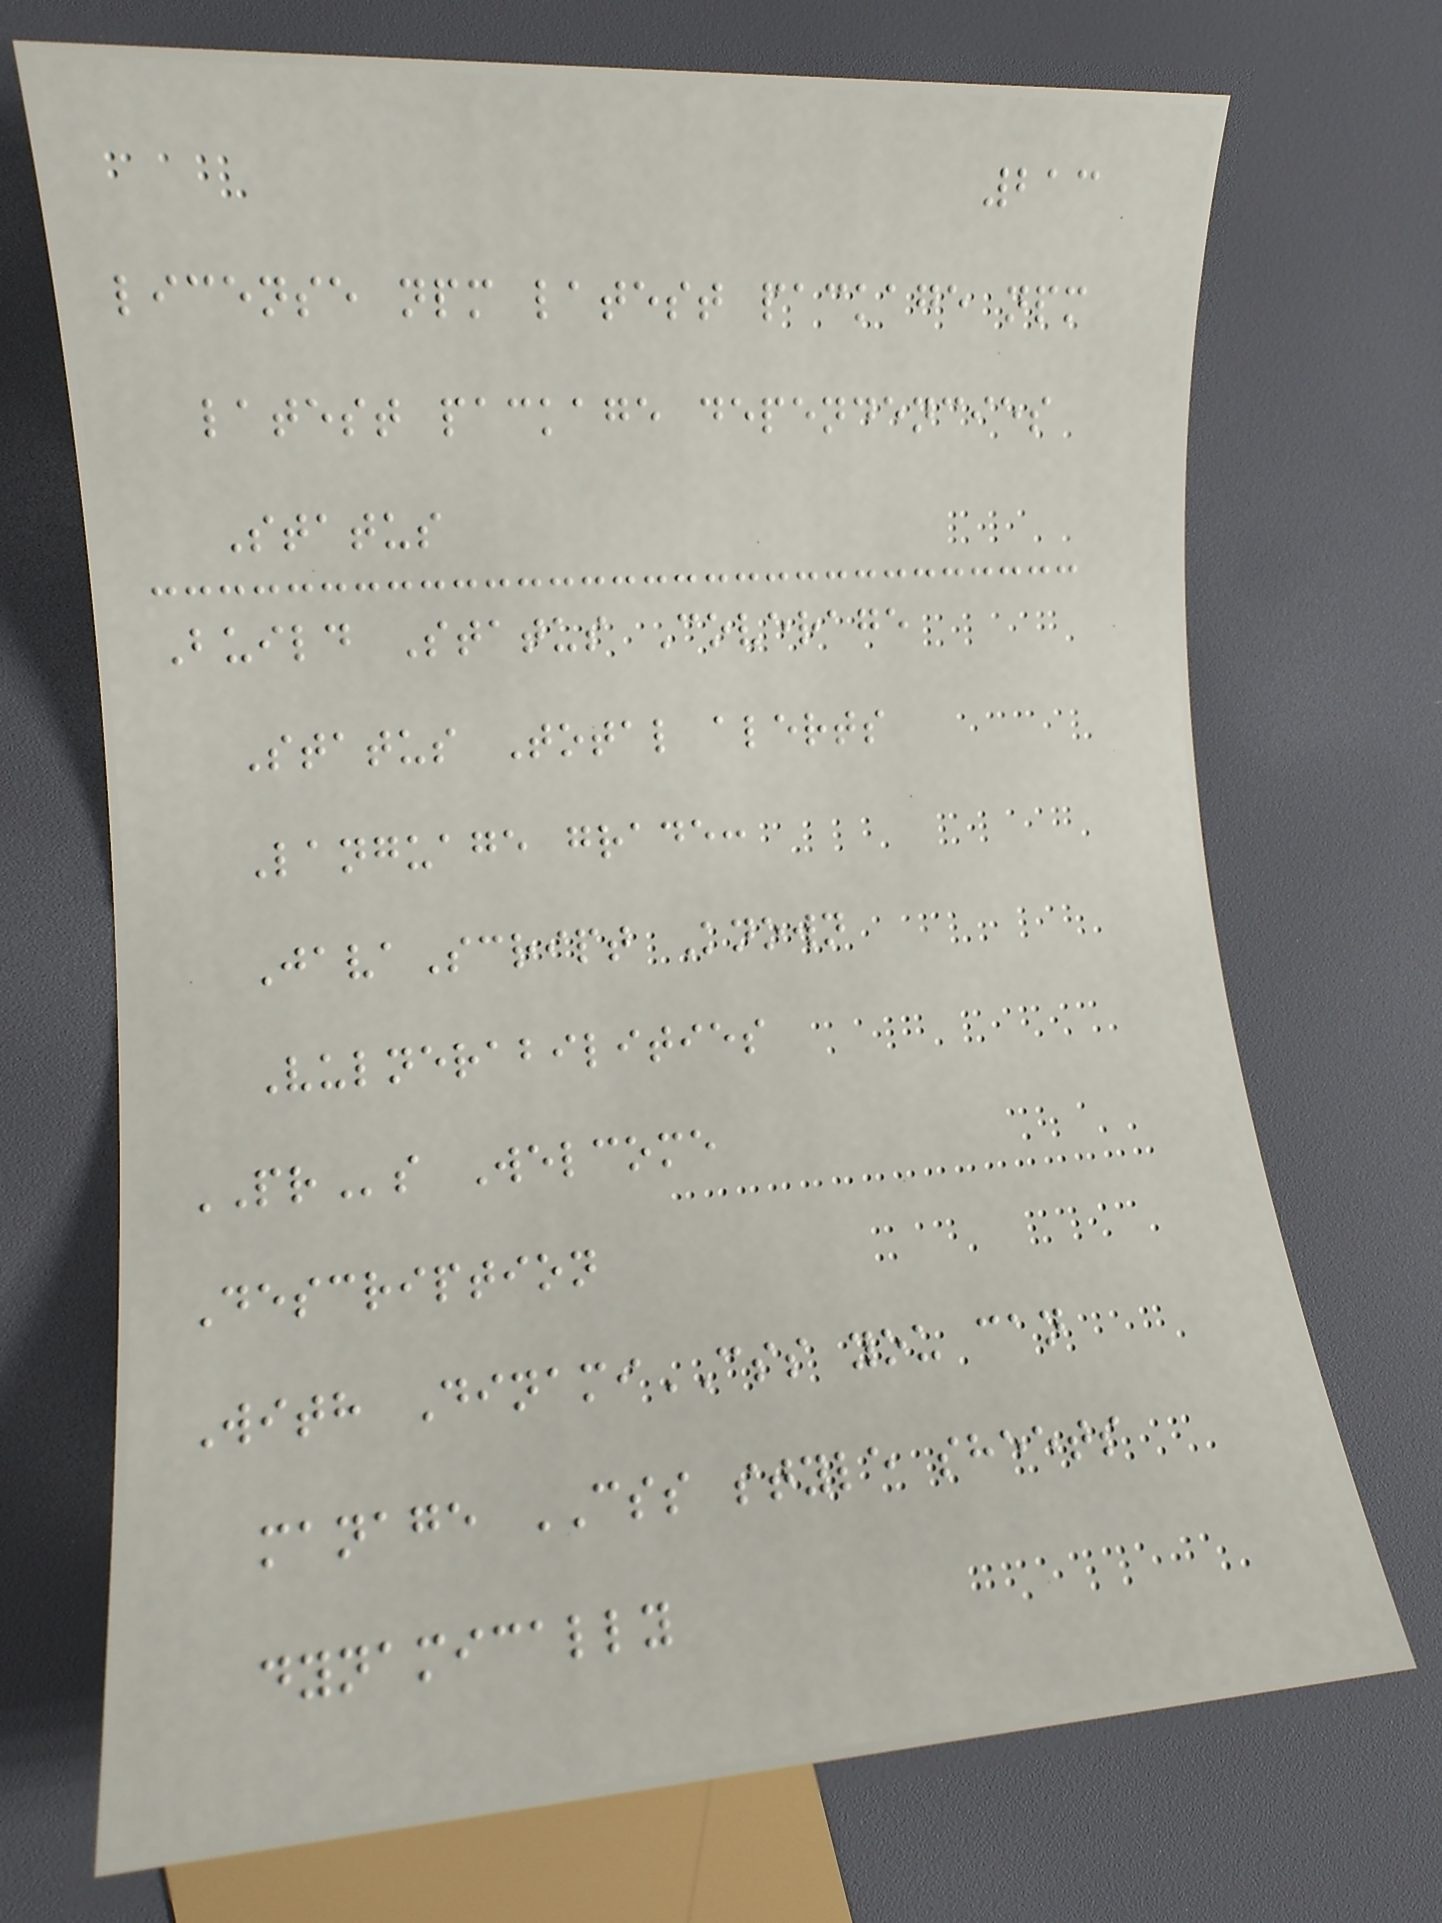213
license npm latest package npm
latest package dependencies
Status
Build Status Coverage
Status Total alerts
Language grade:
JavaScript Known
Vulnerabilities
PRs Welcome
Description
With DinamiCSS you can
manage CSS style sheets
dynamically
